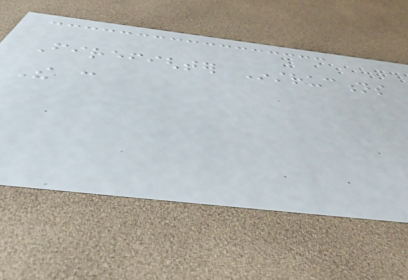Firefighter Instructions
The can
